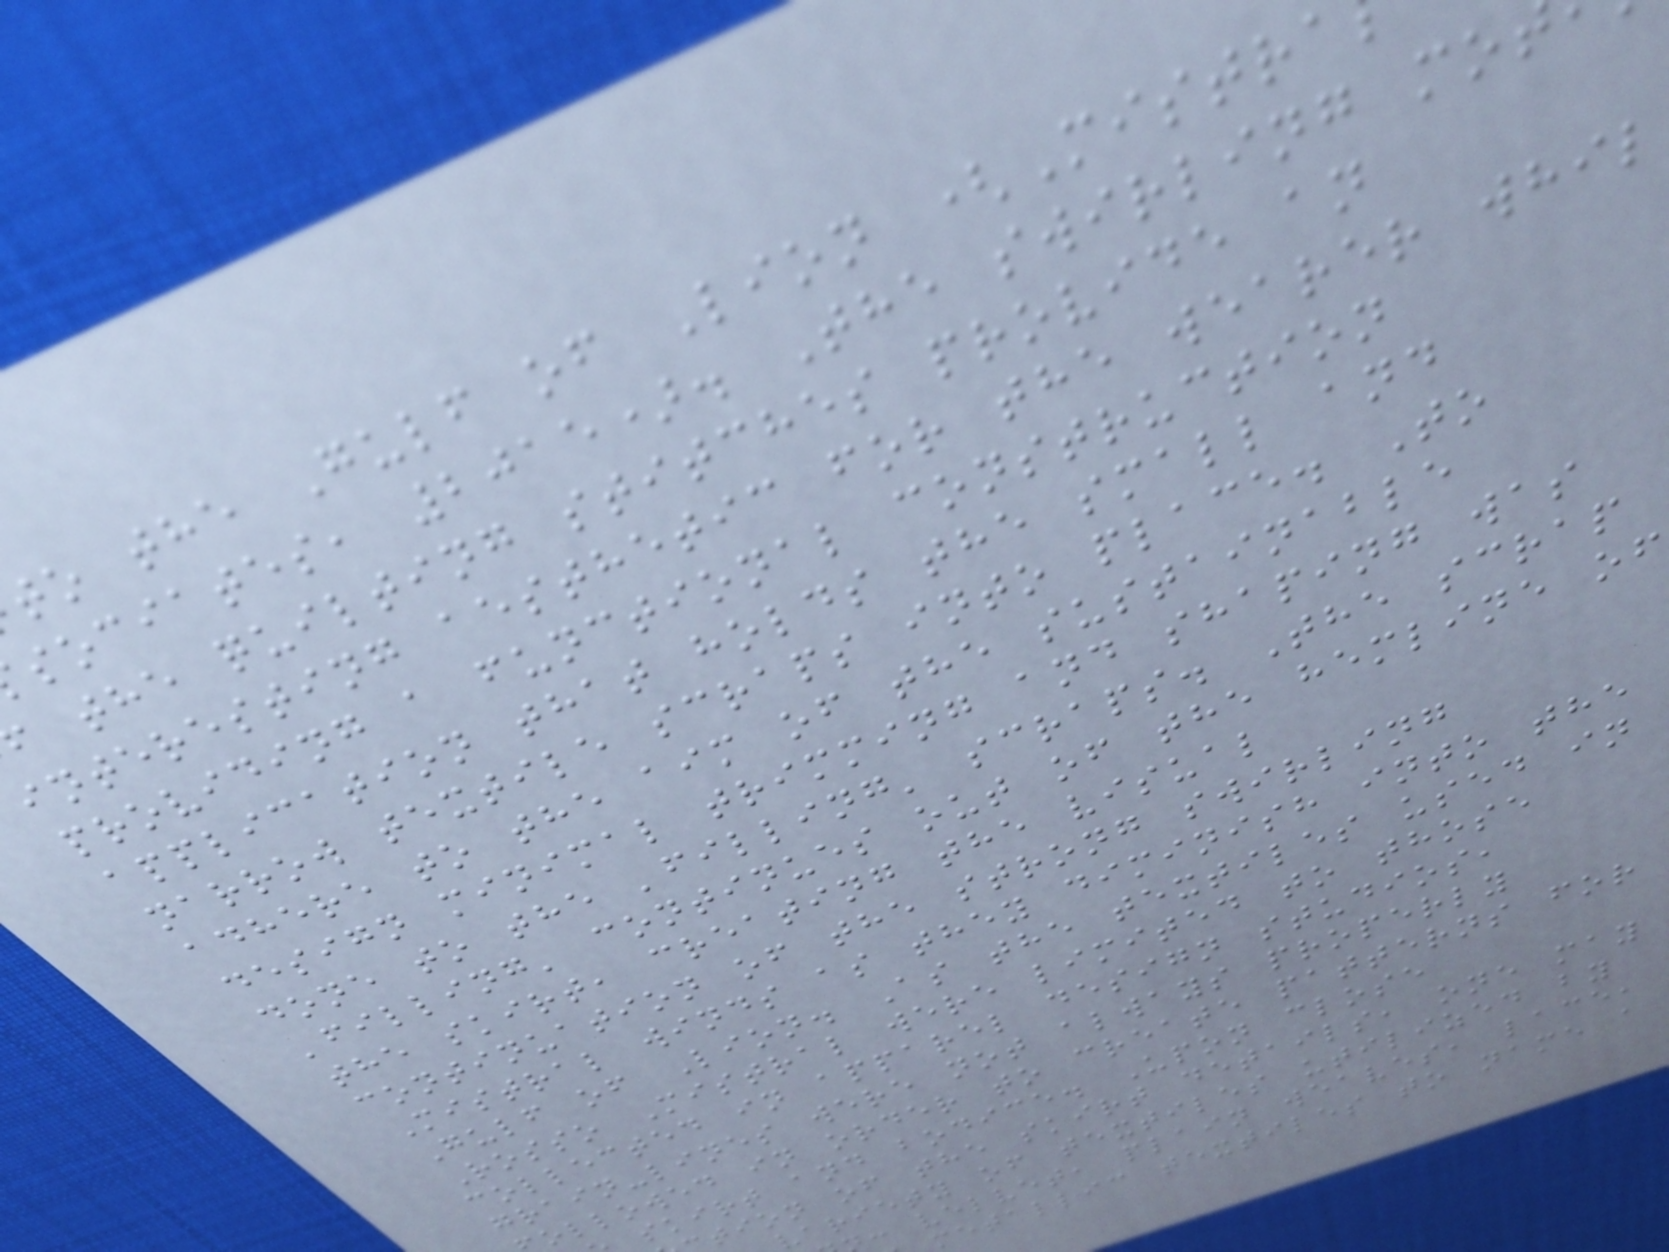to the Gulf of Lion (Mistra
sociates, 2015). The swirling mo
the quilting stitches provide an
interesting aesthetic for the wearer whil
providing a functional construction
application that holds the small and
narrow textile scraps into place. To
adhere to the aim of the sustainable
design minimal trimming and shaping was
done to the 'filling' scraps. The scrap
'filling' continues out of the hemline of
the skirt, creating the visual
continuation of the strong swirling
Mistral winds as they diminish into the
Gulf of Lion. As the textiles used in
Rosso Mistral were limited to those
collected in apparel design studios,
grain-lines were not always properly
ollowed in order to create patterns for
skirt and bodice. Upon close
tion of the skirt details, one may
variety of textiles utilized by
: velvet, plain weaves, lace,
metallic textiles to name a
